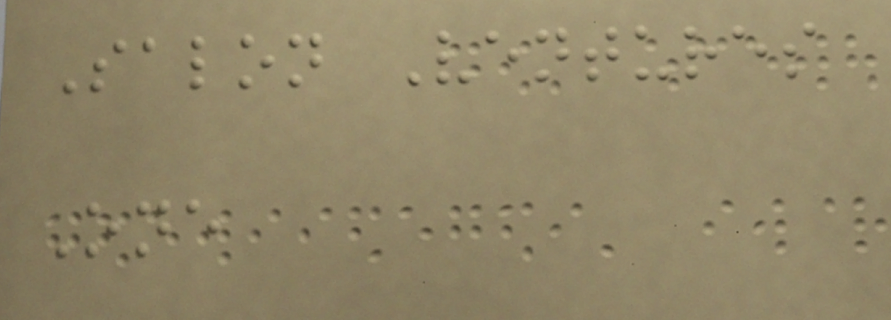Salon Ventures
One
